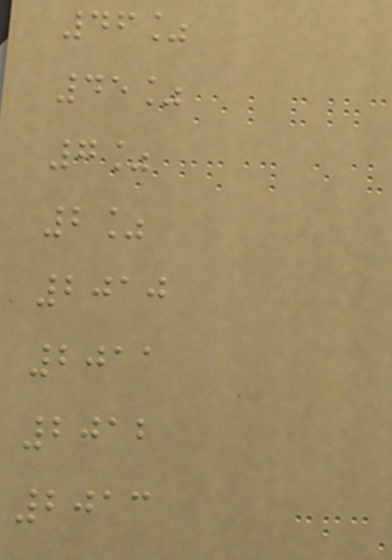46%
45%
7%
2%
2010
2011
2012
2013
